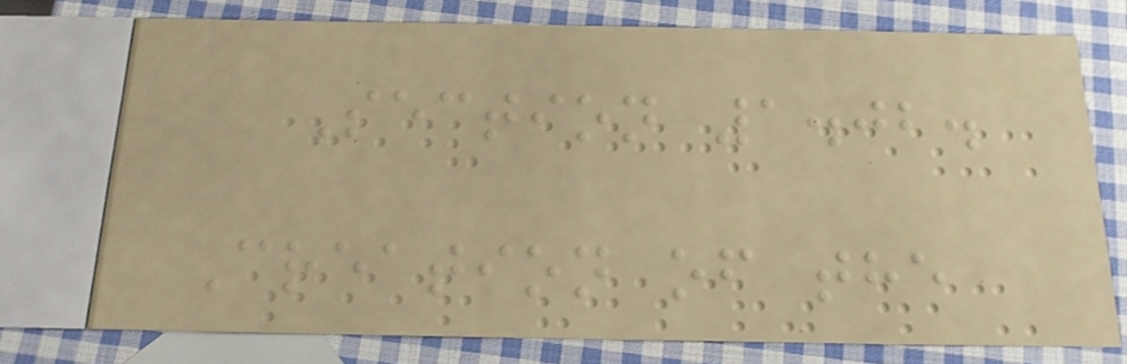Section 1.02.
Creation of the
